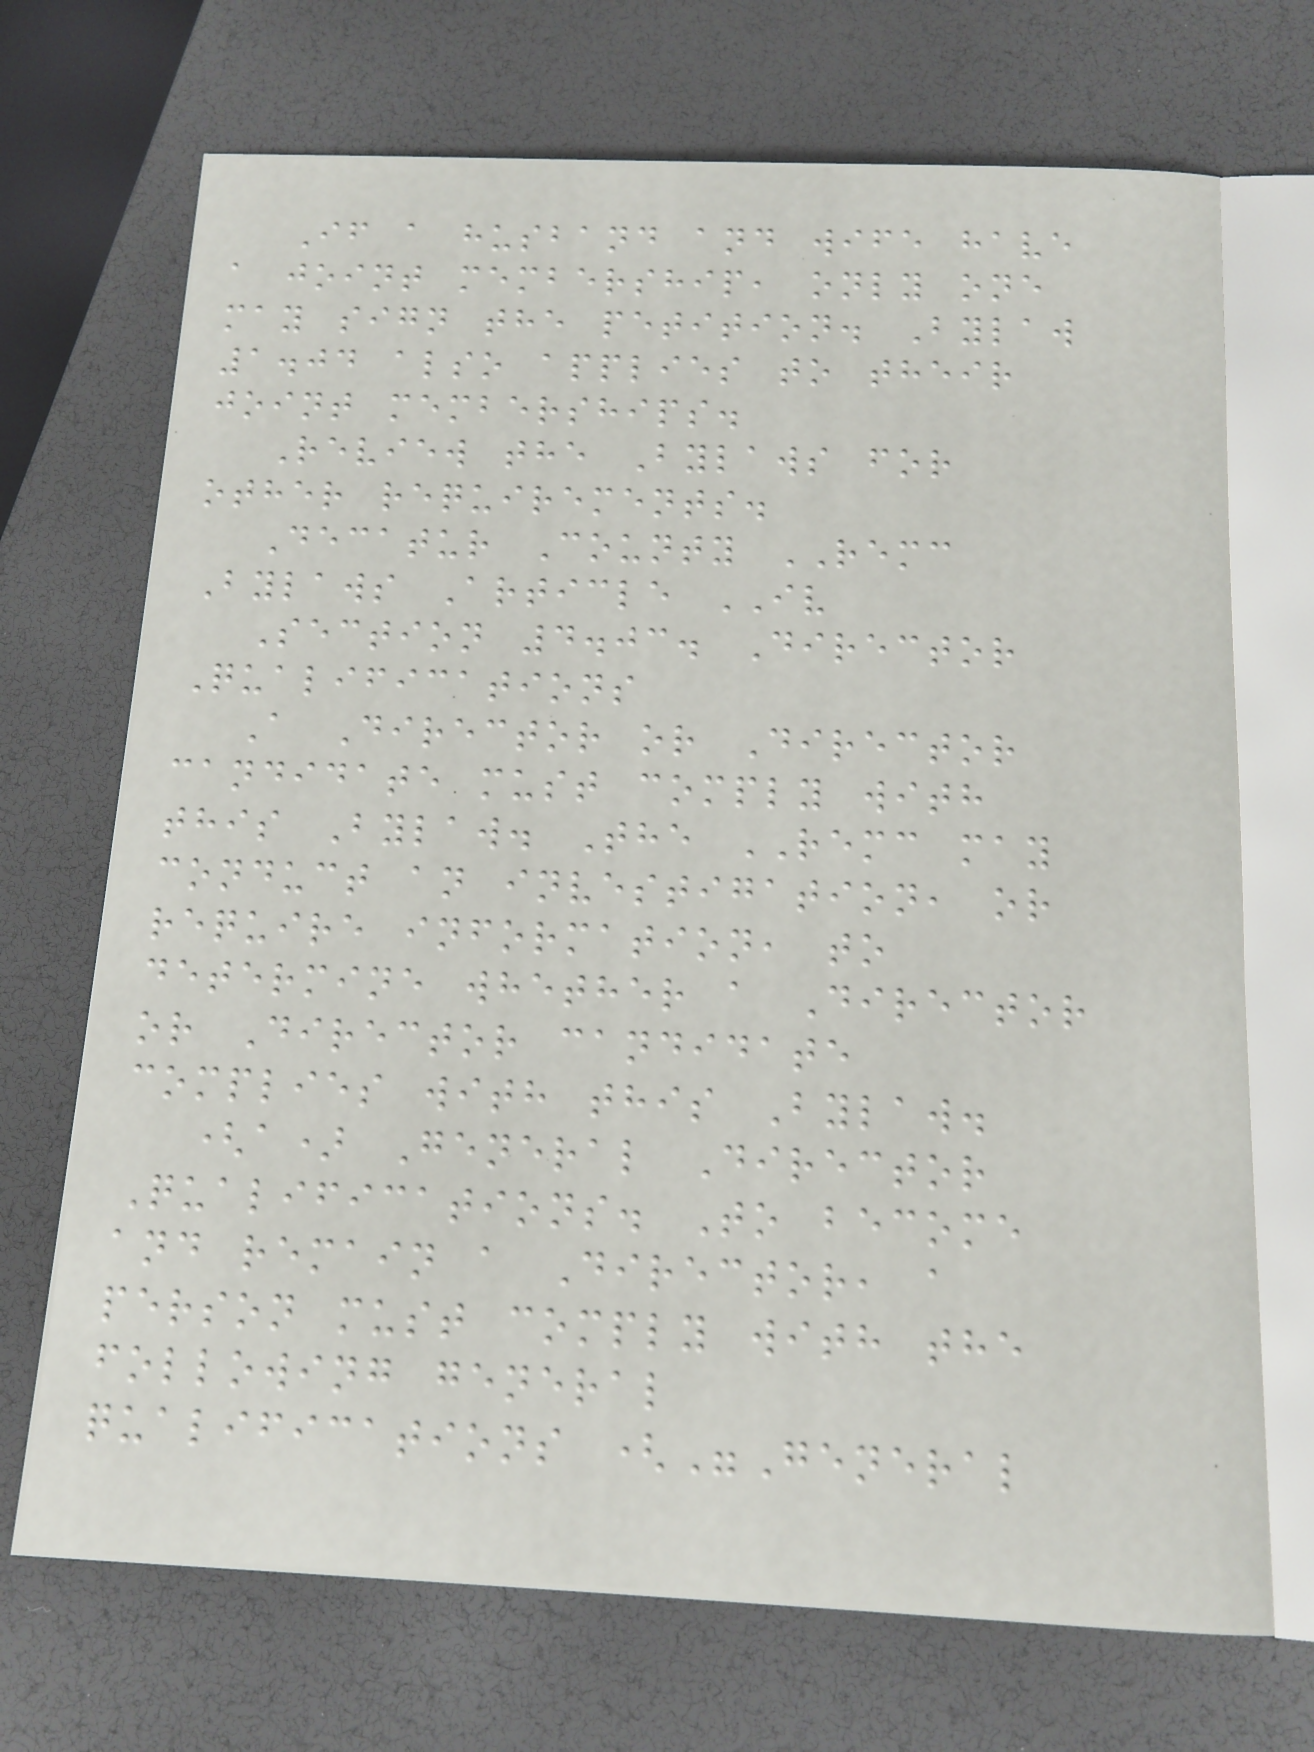If a husband and wife have
a joint membership, only one
may sign the petition. Bylaw
1.04 also applies to their
joint memberships.
Review the Bylaws for
other requirements.
Decatur County REMC
Bylaws Article IV
Section 4.03. Director
Qualifications
A Director or Director
candidate must comply with
this Bylaw. The REMC may
conduct an investigation, or
require information, to
determine whether a Director
or Director candidate
complies with this Bylaw.
(a) General Director
Qualifications. To become
and remain a Director, a
person must comply with the
following general
qualifications ("General
